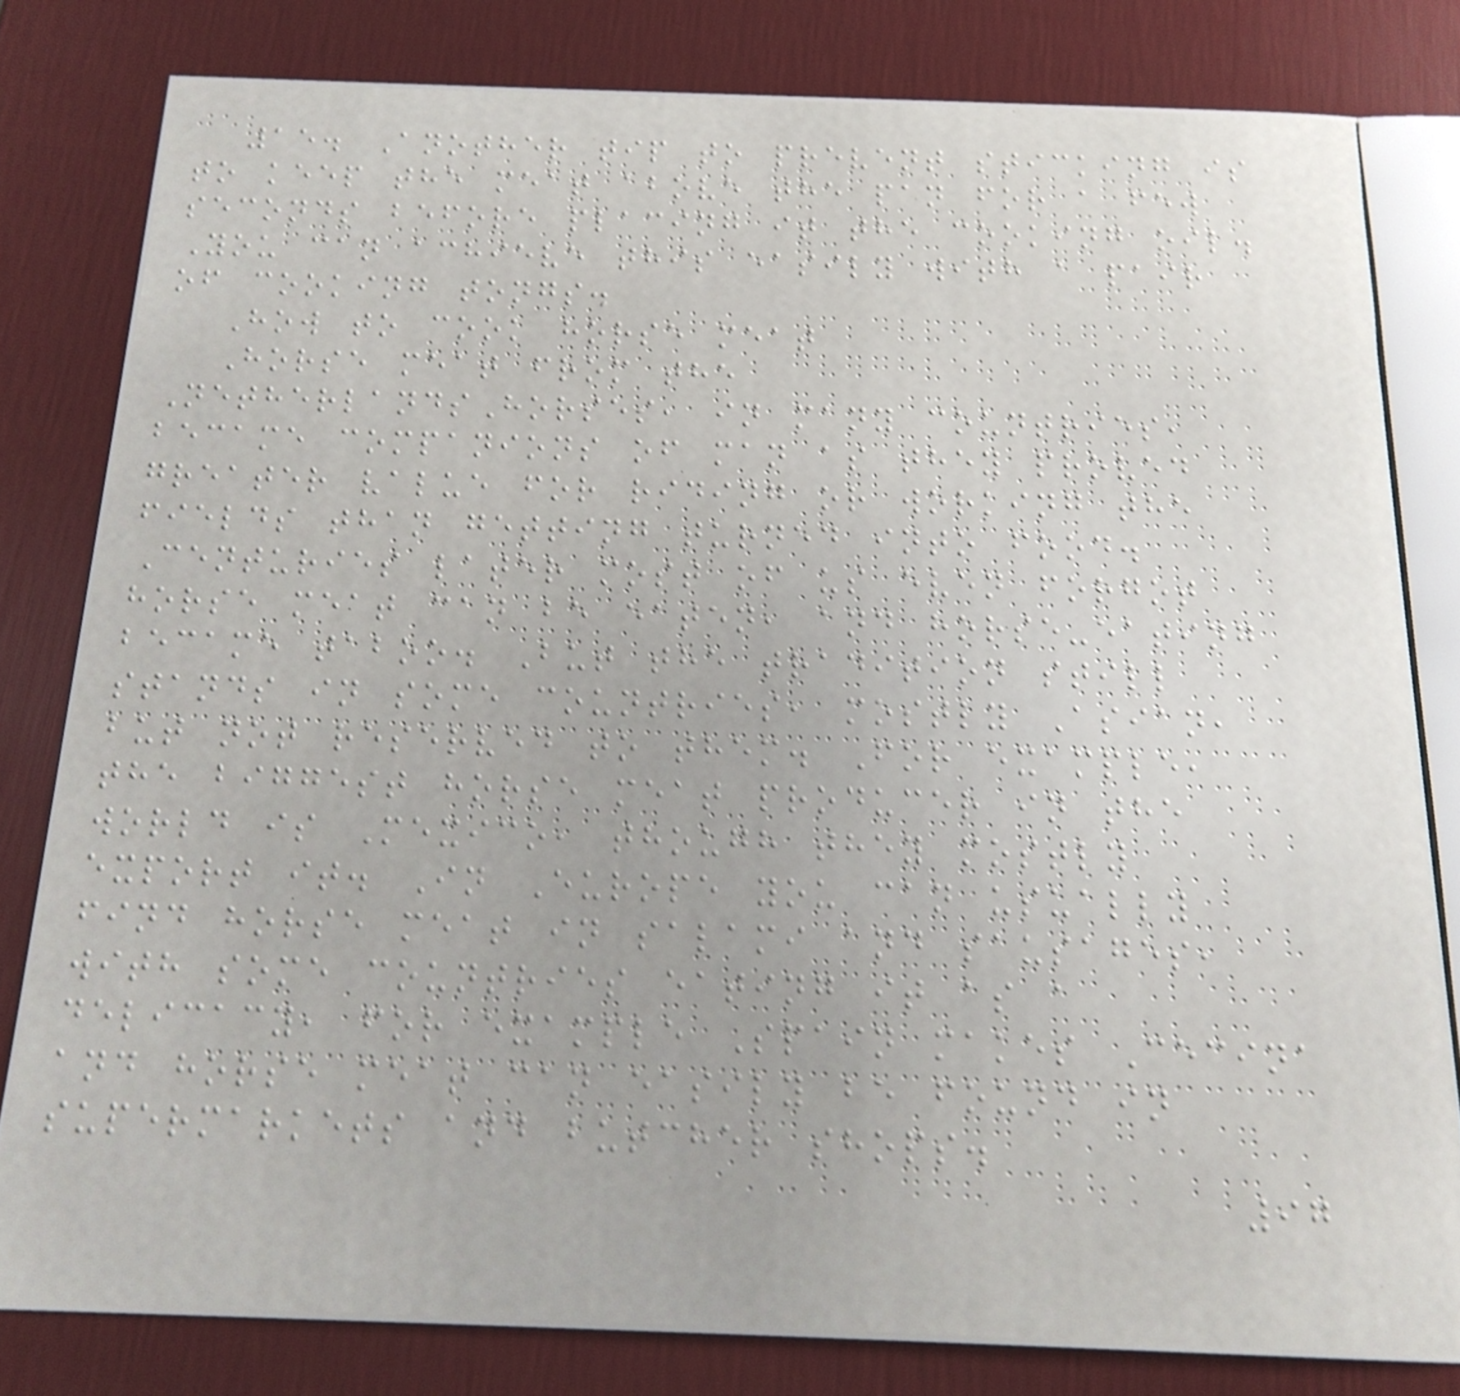15. Another tip to prevent sticking is
to keep the meat above the pan for a few
seconds before placing it the cooking oil.
You can achieve this easily with a pair
of cooking tongs.
How to cook horse meat
Horse meat from the
NetherlandsHorses, in many countries,
became companions of man as they proved
greater value for riding or working the
fields than getting turned into food.
Centuries later most of us even forgot
horse meat can be eaten, and horse-eating
became taboo. But the tradition still
stands in some countries, mostly Asian,
but not reserved to them. For example,
the biggest horse meat producer in the
world is Mexico, though they mostly
export it. In Europe you can usually
find horse meat in salami and sausages,
with some countries eating it as a
delicacy, for example Spain makes Cecina
and horse meat can easily be found in
supermarkets and butcher shops.
97
